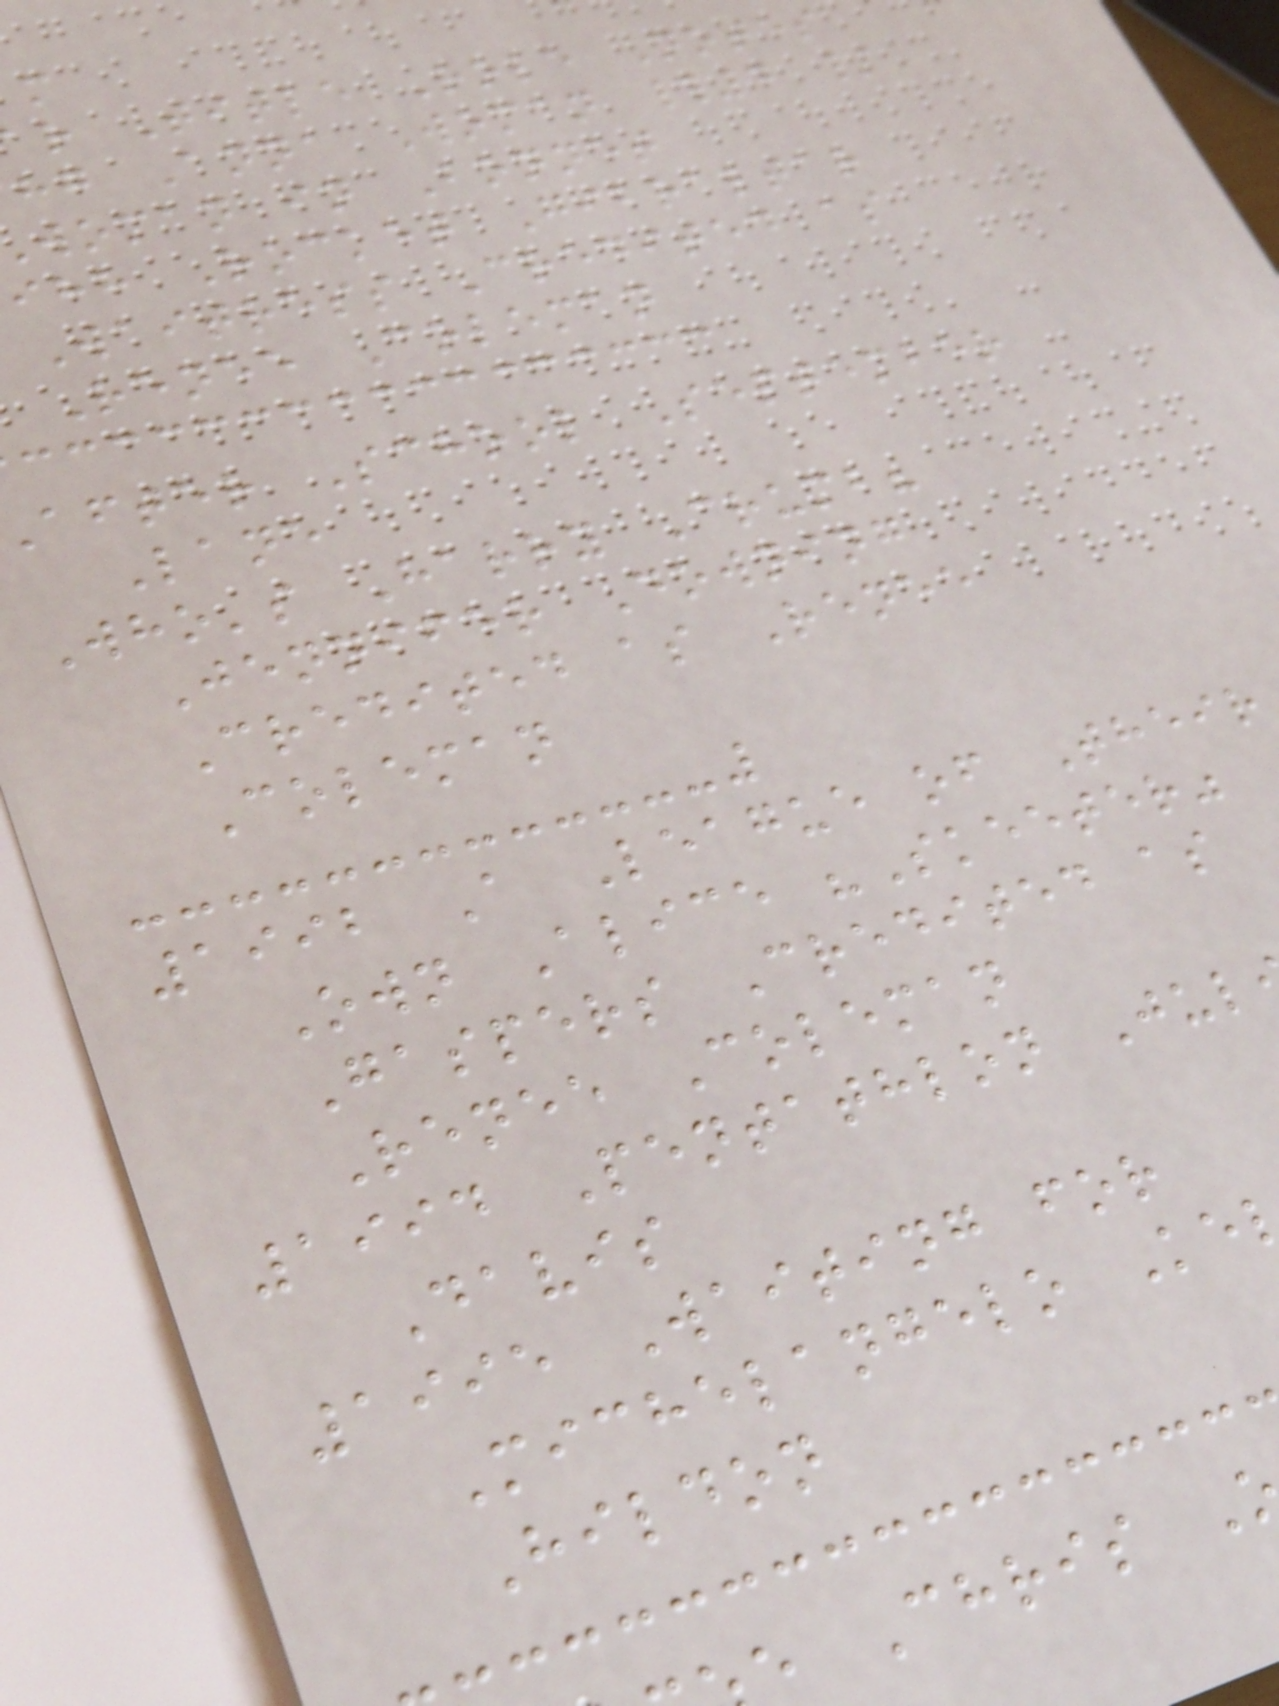r Title Role Notes
hg Anna Woman #4 /
woman in Bonnet
ihh Rocket Gibraltar
Waitress Credited as
Renee Coleman
after School September
Lane
Who's Harry Crumb?
Jennifer Downing
Credited as Renee
Coleman
1992 A League of Their
Own Alice "Skeeter"
Gaspers Credited as
Renee Coleman
1994 Pentathlon Jul
Davis
1995 Waiting for
Michelangelo Ke
Hildon
e Chris
